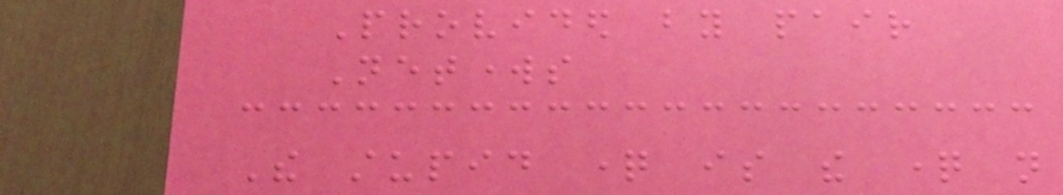Provided by pair
Networks
The stupid question is the question not
